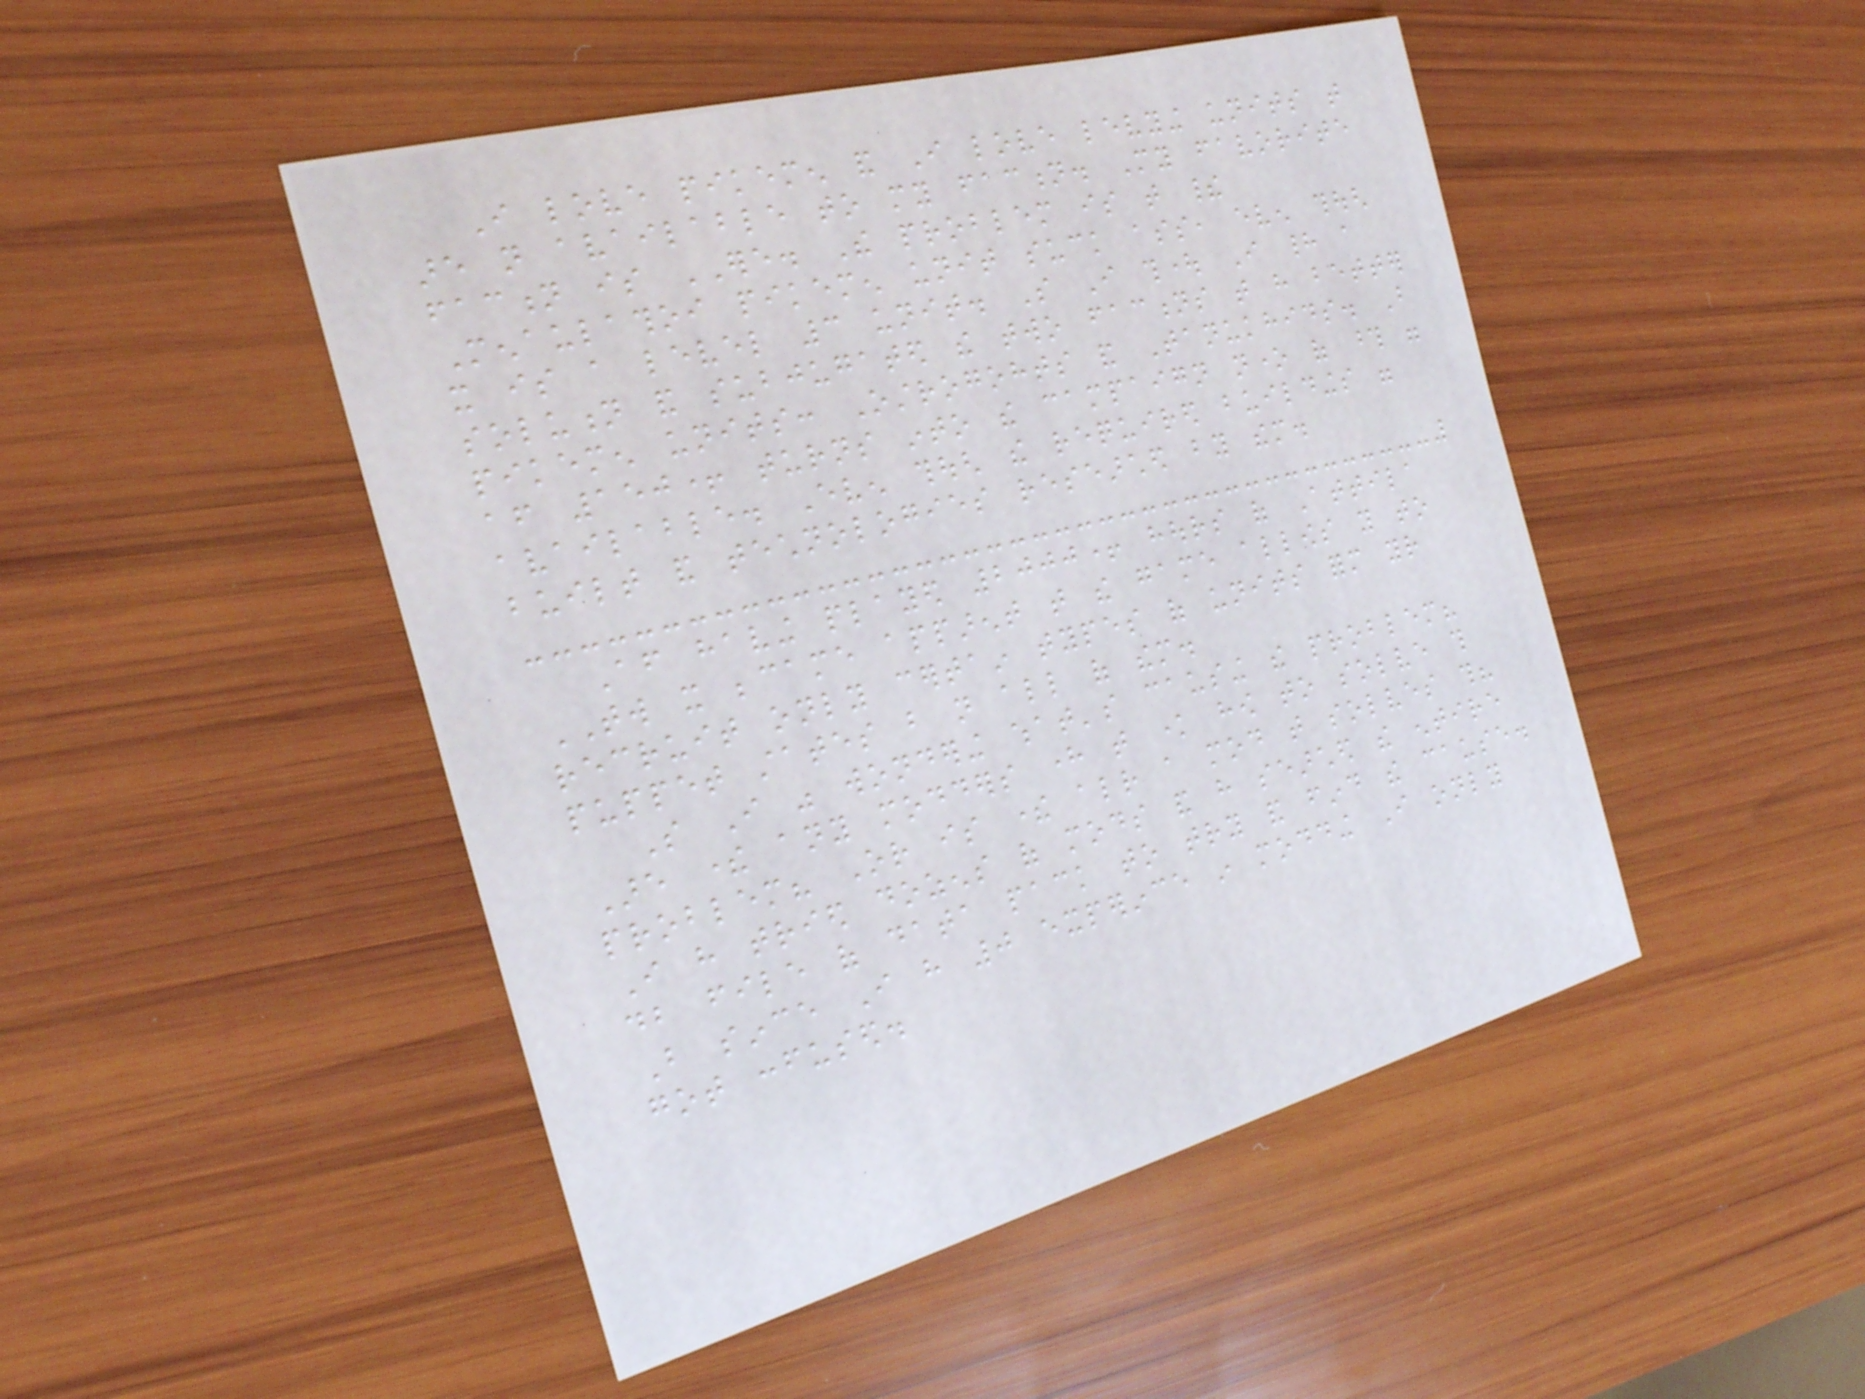I love pikemen and I love levying units that
are not available to my faction. My favorite
faction is ERE. The problem is that their
Menaulathoi pikemen unit suck ass, even though
it is a level 3 unit. So I thought I had a
solution and subjugated the two factions that have better
pikemen units: Ostrogohts and Tanukhids. But
after 150+ turns into the campaign none of those were
available. Even though the required buildings were
built and technologies researched by them.
After having played 2000+ hours of Attila
TW it became apparent that the game allows you to
recruit only certain types of units form your
puppet states but not all of them.
So I was wondering what's causing the problem?
Are there any modders here that know how to solve this
problem? Or is there already a mod that solves this?
I have tried dozens of mods and have searched the entire
db file of data pack to try and find the cause.
But since I have 0 experince in modding I only
got confused.
